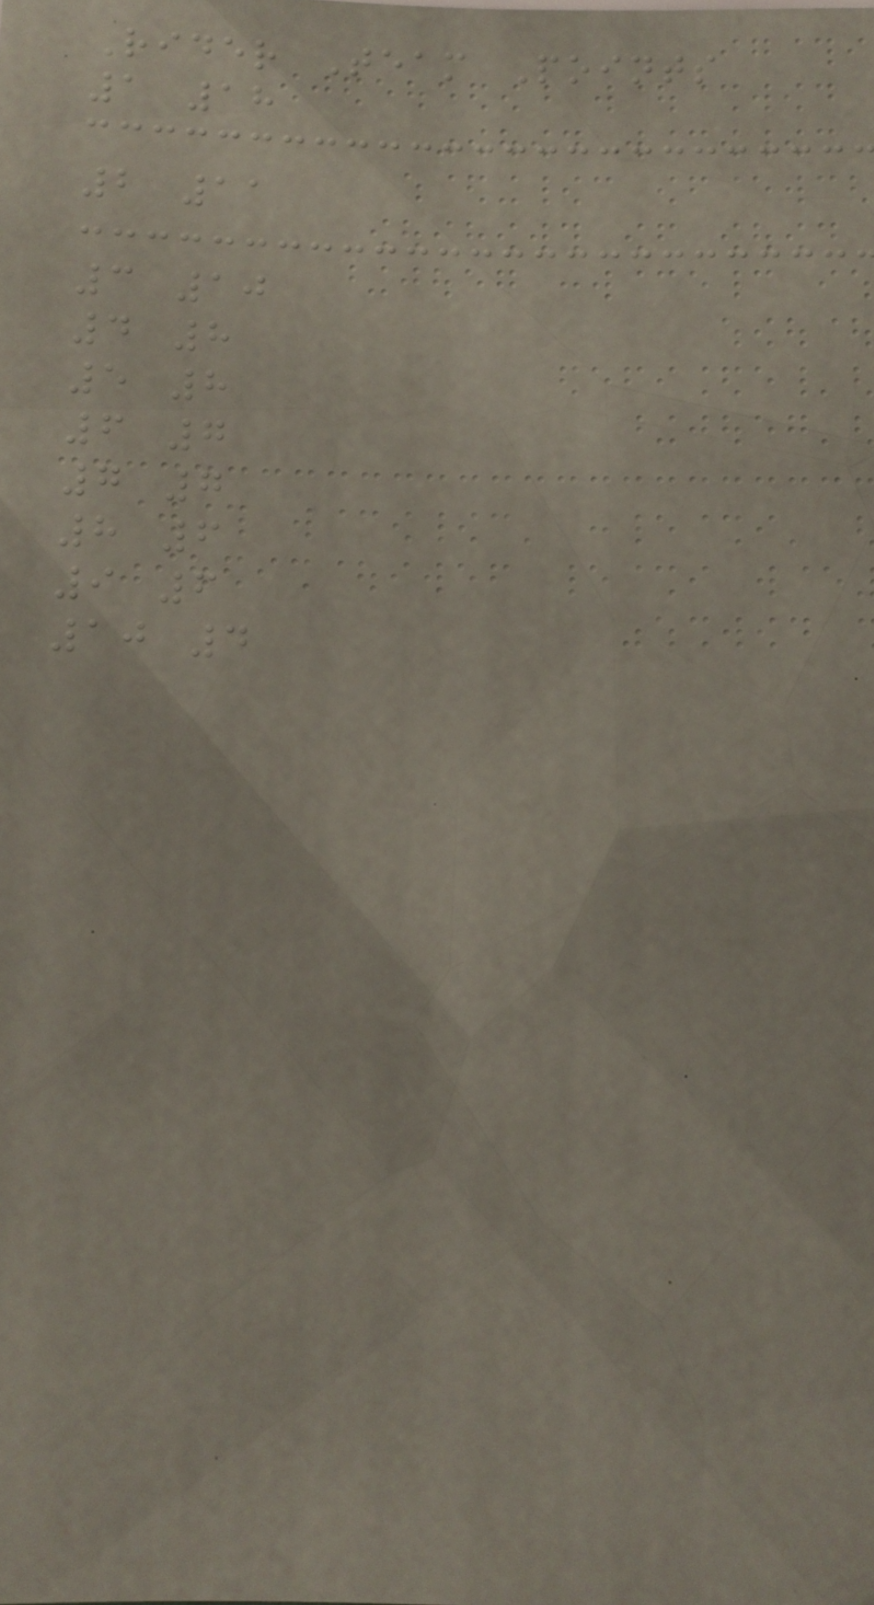Rider Team Points
1 18
2 11
3 10
4 8
5 8
6 7
7 7
8 6
9 6
10 4
